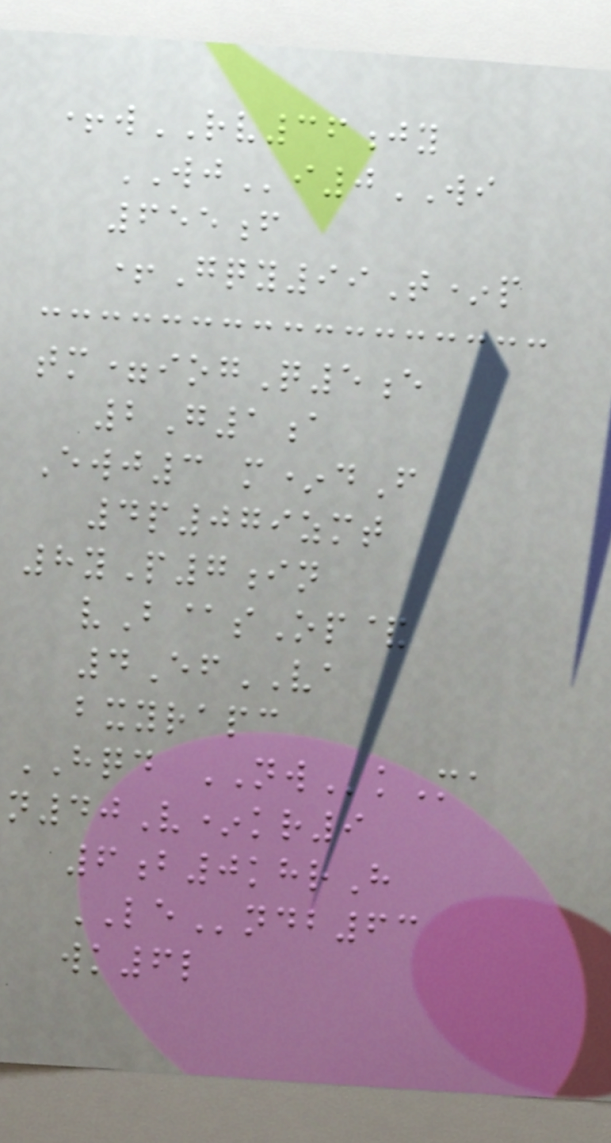+wRV36jy
WJi0WI
655f
+Gqy99T*p
tm=iogQ5e
2G1a
Ewj3 m*dF
4p079zmt
8yP7in
vB@sOp&
4EfVA
bxyrapc
HQD NWkMa
n40V*kr9
6b0khrH
LEndb63
wk6l
